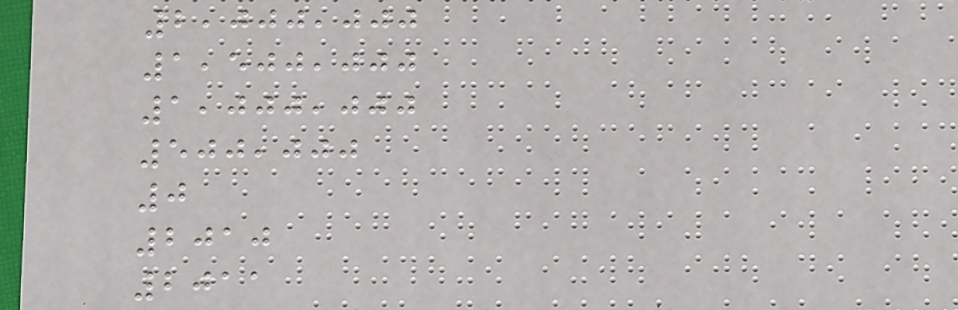2,000,000
1,500,000
1,000,000
500,000
0
2010
2011
